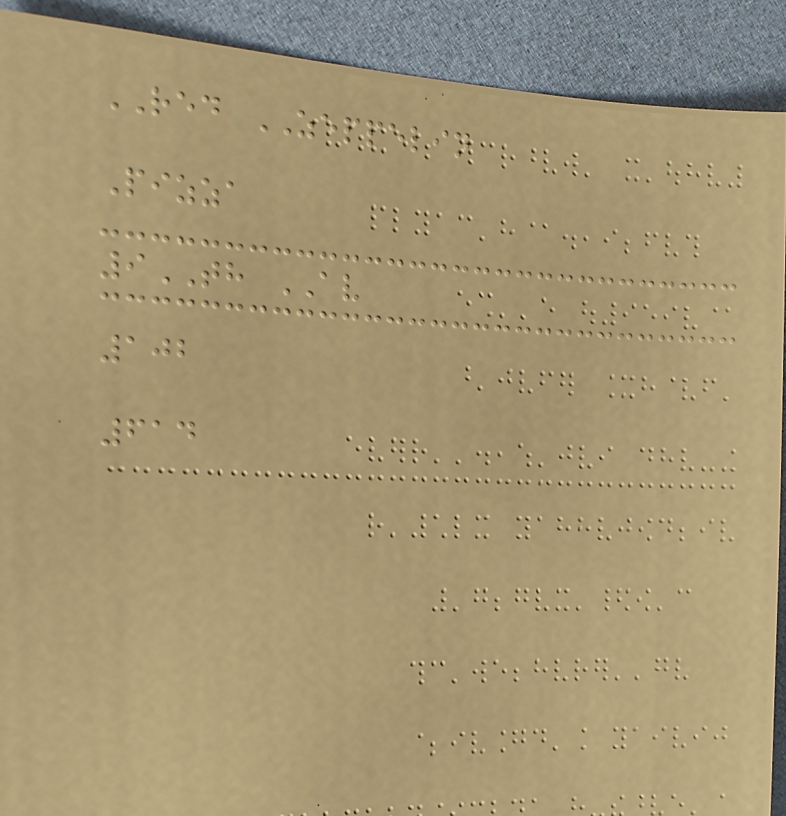RED ZEPPELIN
Pizza
9TH AV
102
614
